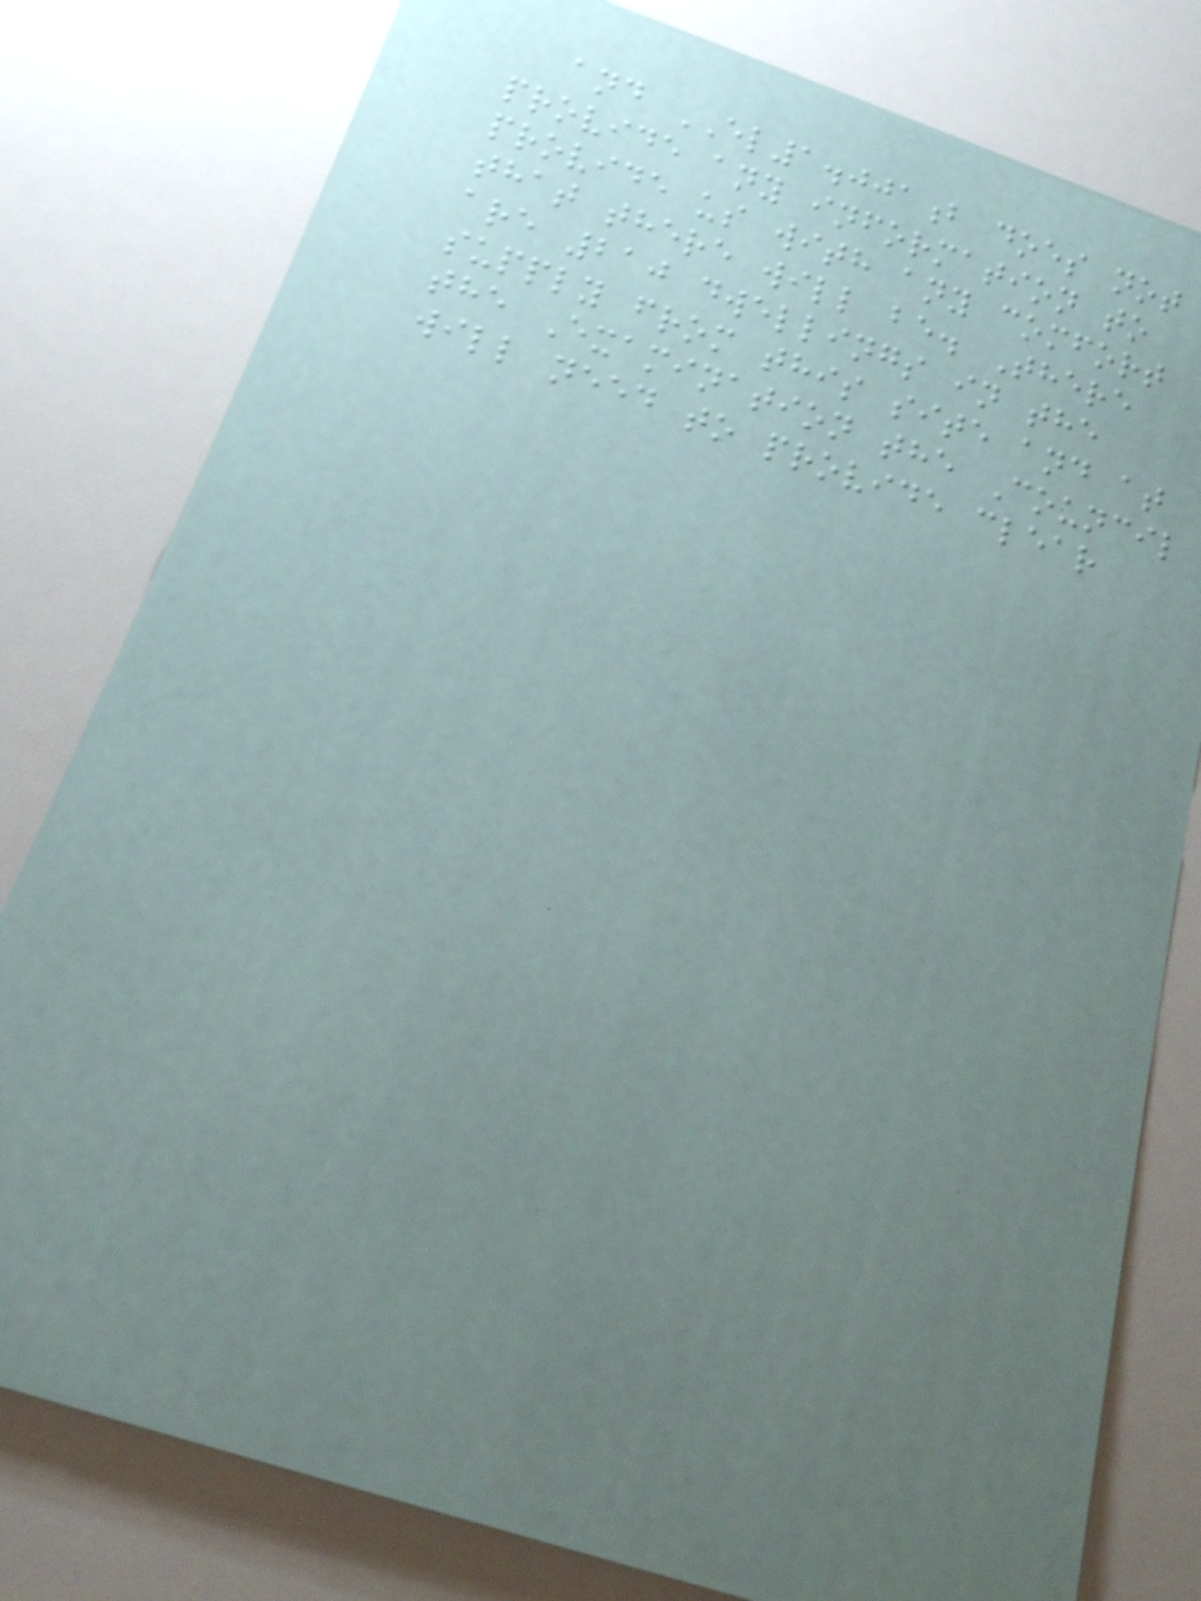and EL1.001b does not
provide any information to
provide us with any comfort
that there will be. There
are 210 dwellings in the
supply from this site and at
the Examination the Council
will need to provide clear
